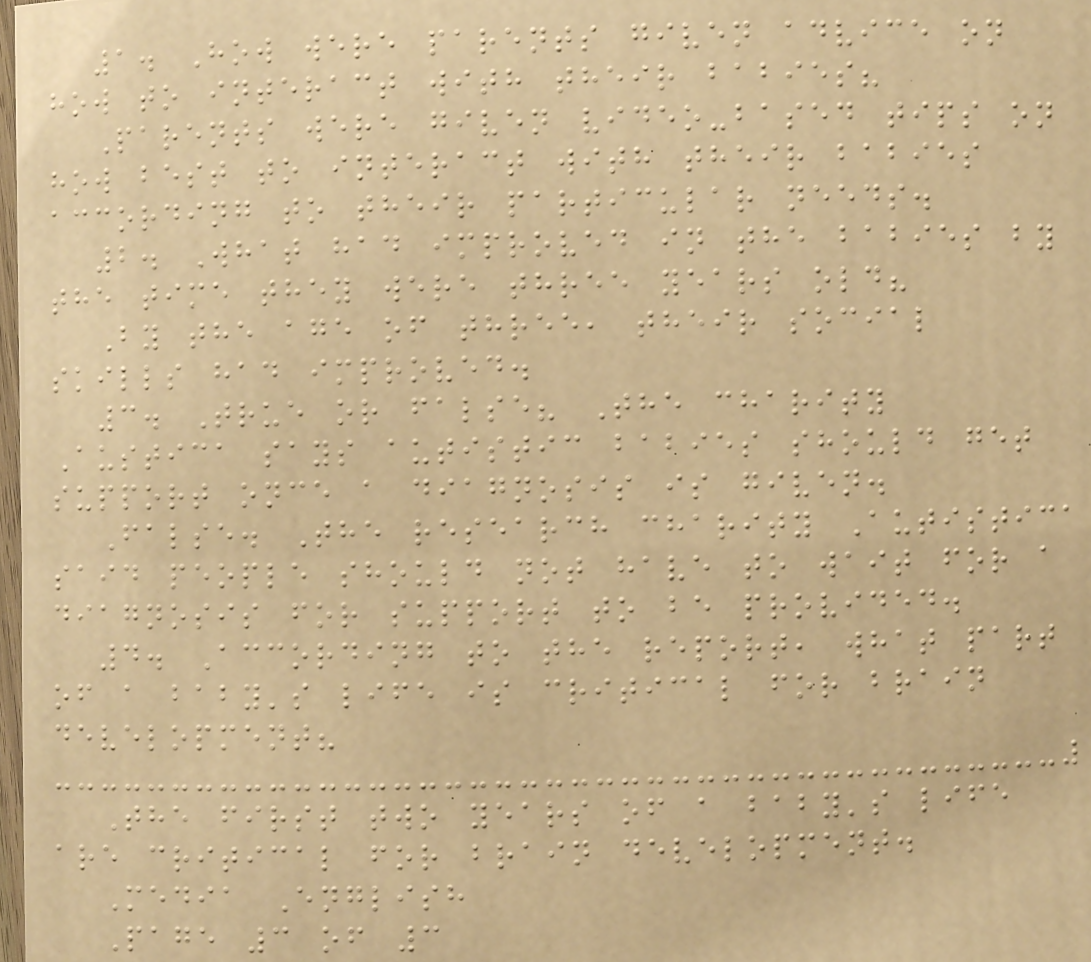1. How were parents given advice on
how to interact with their babies?
Parents were given video-based tips on
how best to interact with their babies
according to their particular needs.
2. What had improved in the babies by
the time they were three years old?
By the age of three, their social
skills had improved.
3. True or false? The charity
Austica says autistic babies should get
support once a diagnosis is given.
False. The research charity Autistica
said people should not have to wait for a
diagnosis for support to be provided.
4. According to the report, what part
of a baby's life is critical for brain
development?
The first two years of a baby's life
are critical for brain development.
Media English
Page 3 of 3
